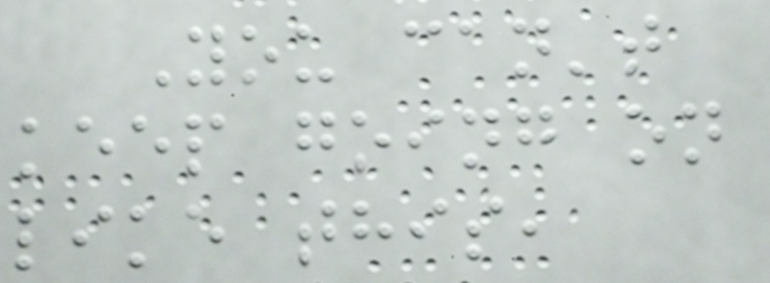You can't
keep going on
like this,
